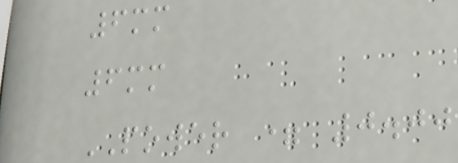6mm
6mm
POWER = 0.00
